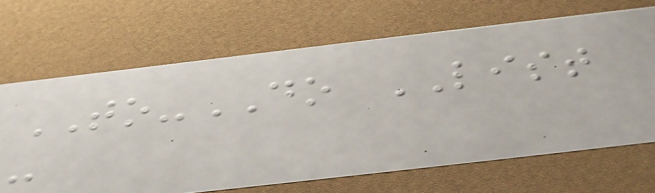TO-DO LIST
-
